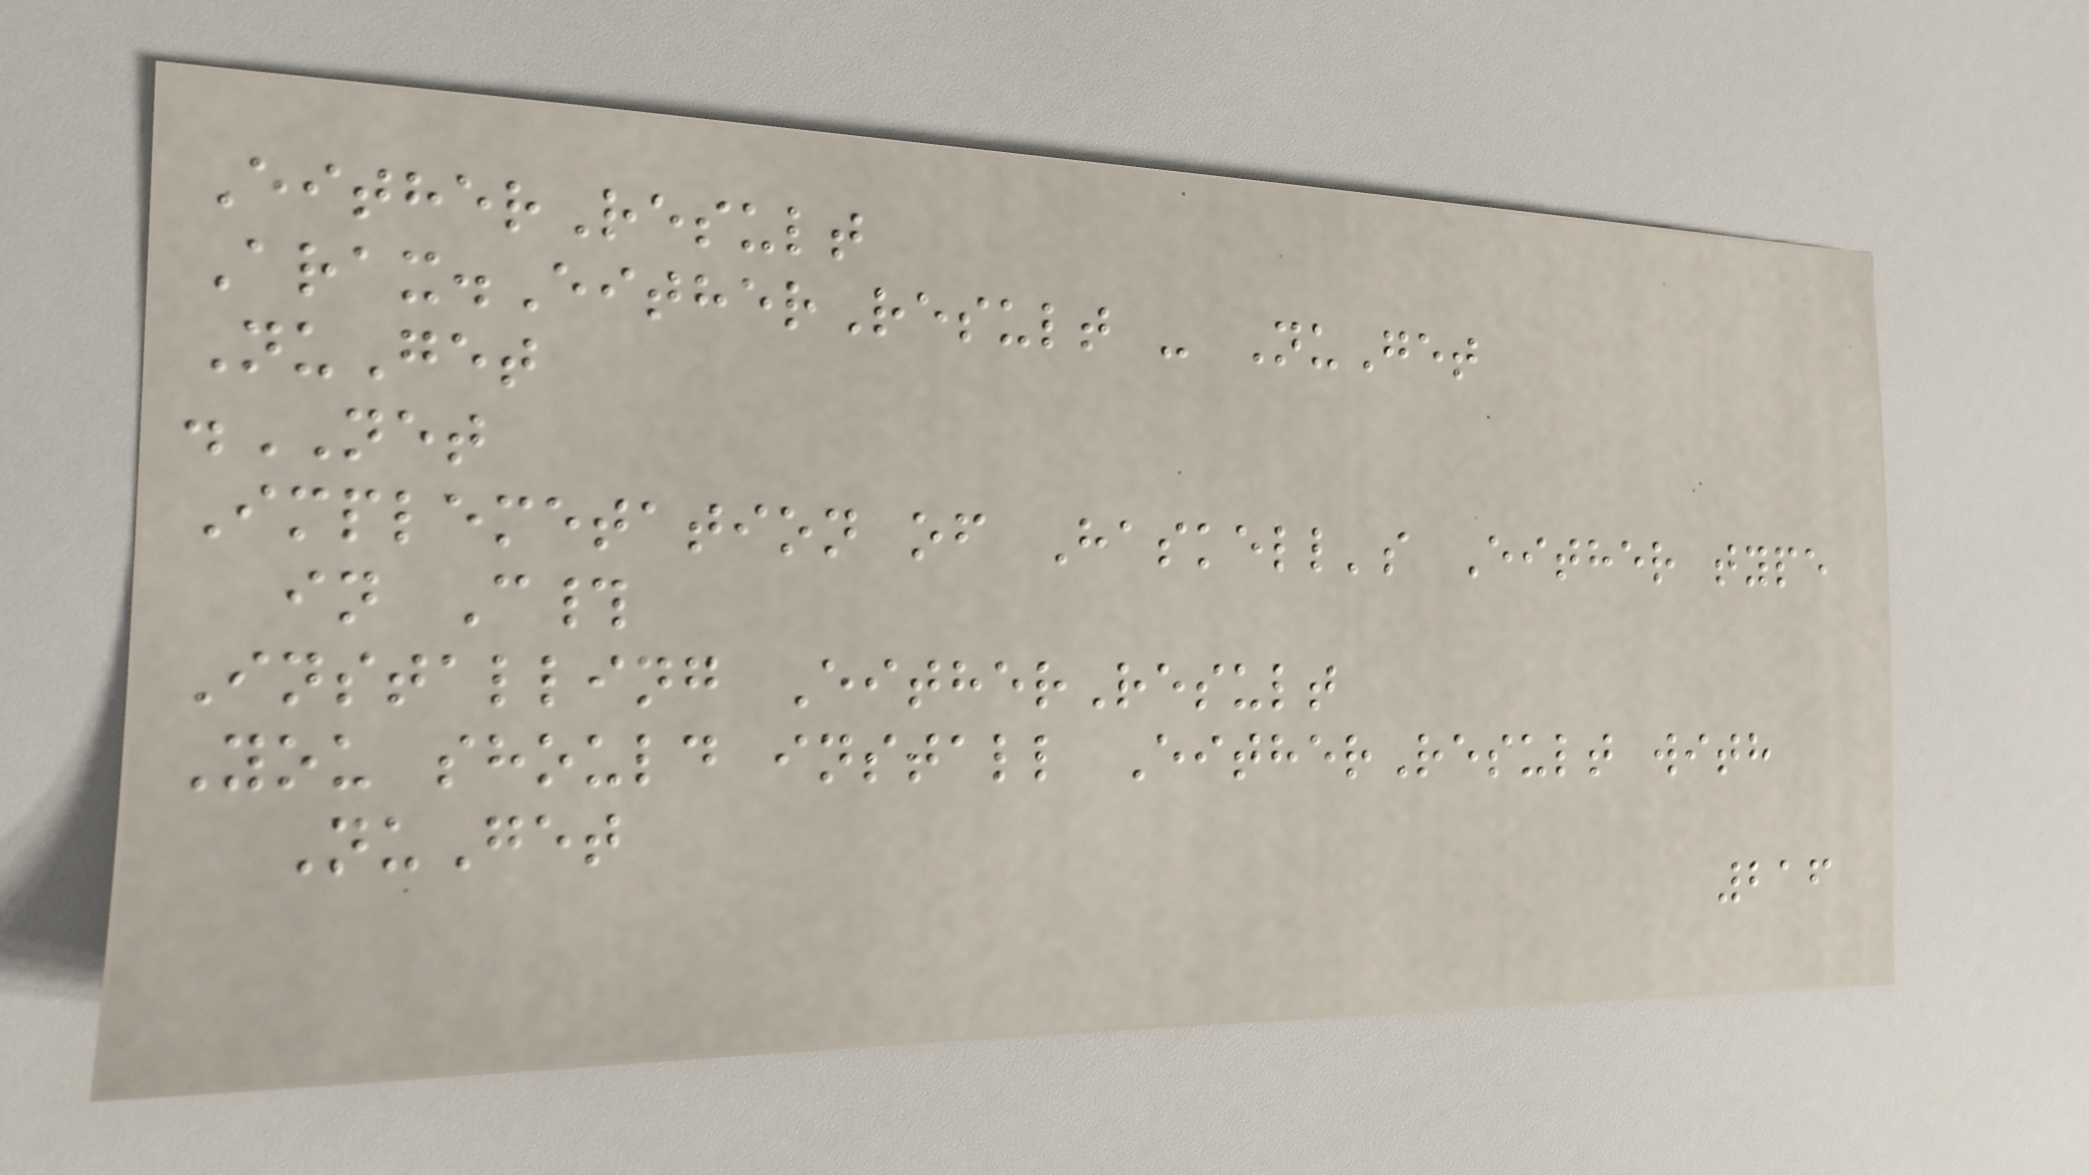EitherResult
Arax.EitherResult - NuGet
NuGet
.NET
Implemetation of Haskell's Either type
in C#
Installing EitherResult
You should install EitherResult with
NuGet
216
